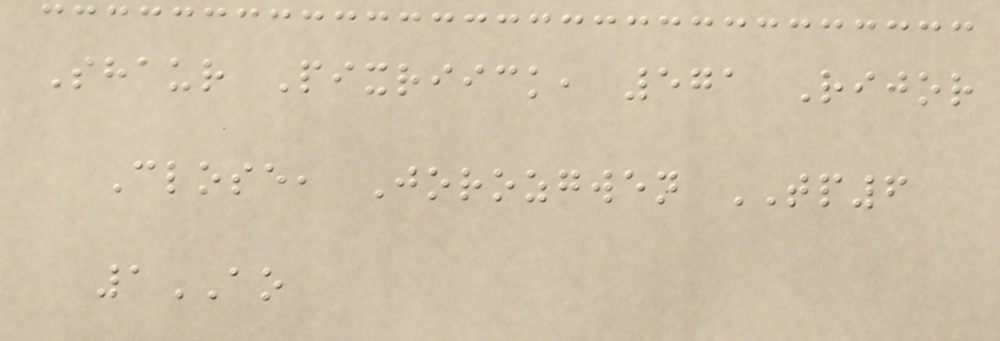Shaur Pixriick, 571 Rijor
Close, Jorozgwen TP6
1AO
